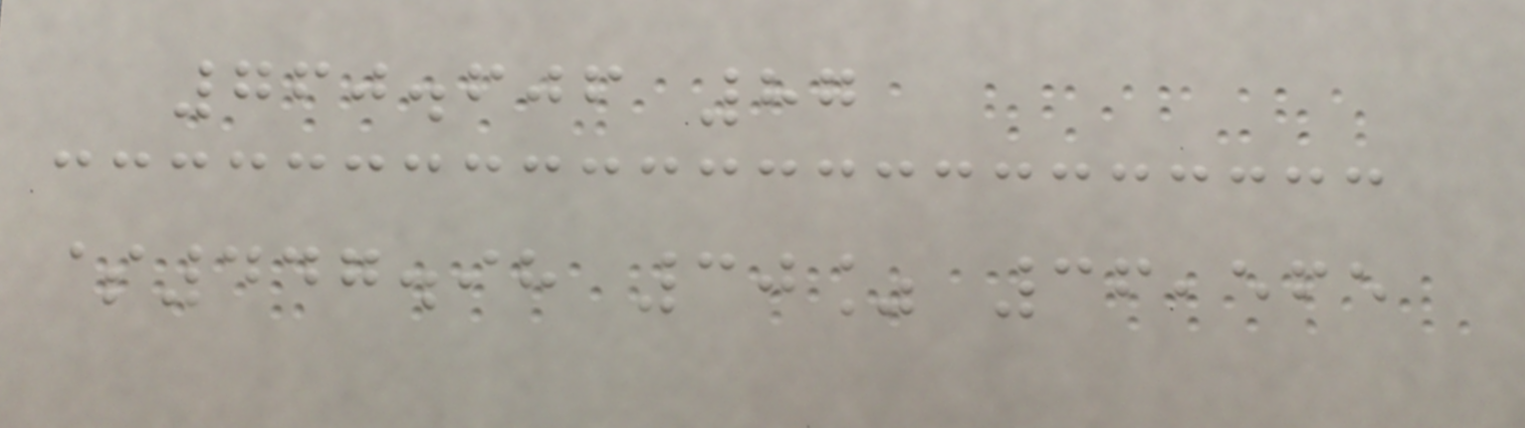760.606 87
$447.98 30% 36,565
